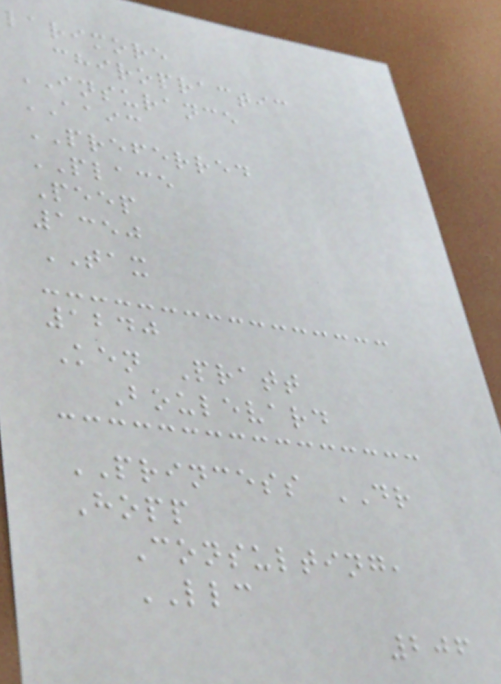larimore
chiropractic
INSURANCE
AAIC
PREFERRED
PLACE
Peep
1350
TAX
1240
Ken Pratt
Boulevard
PRINCESS DR
Hopp
Consulting,
LLC
206
